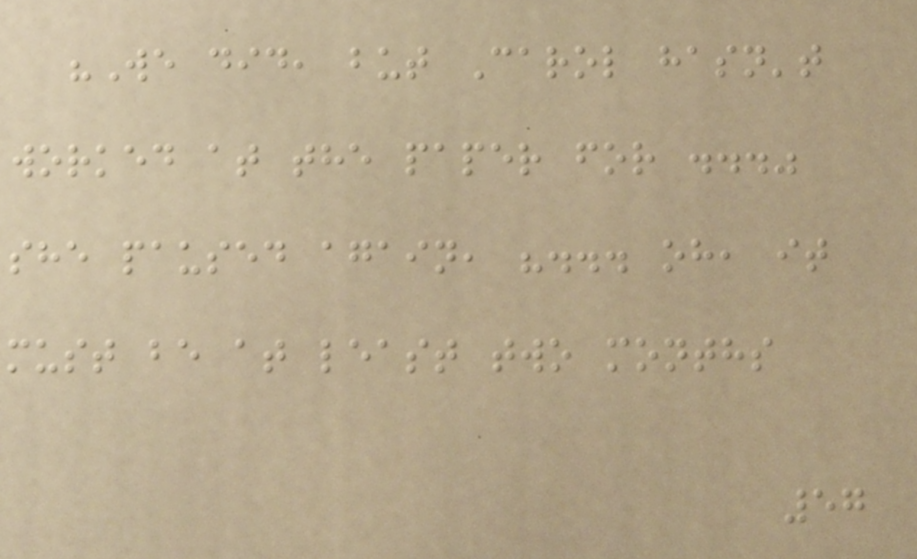"We did, but Carol hasn't
worked at the paper for ..."
she paused again, "... oh, it
must be at least two months
57
